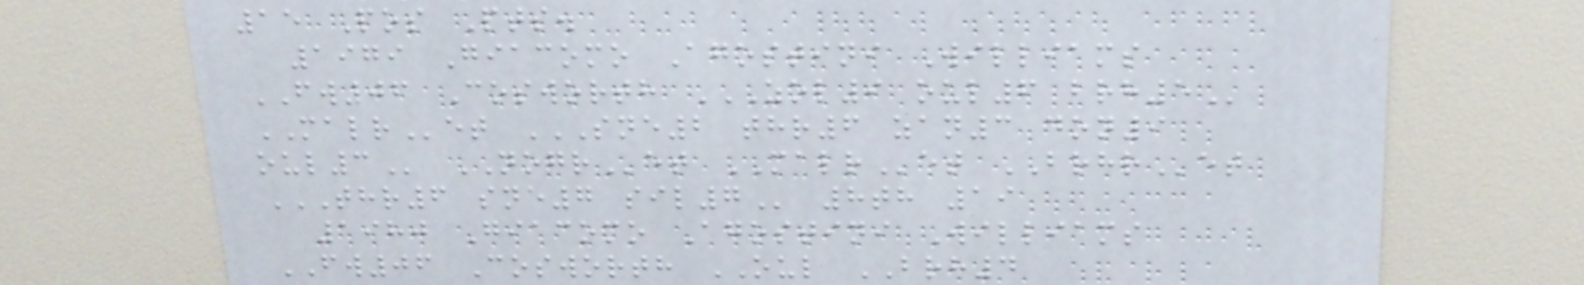15 Pos Pts.
1979 Giacomo Agostini Williams
FW06 Cosworth ZOL9 OUL6 BRH5
MALRet SNE2 THR6 ZAN3 DON9
OUL3 NOGRet MALRet BRHRet
THR6 SNE7 SIL7 8th 19
1980 Giacomo Agostini Williams
FW06 Cosworth OUL BRH4
